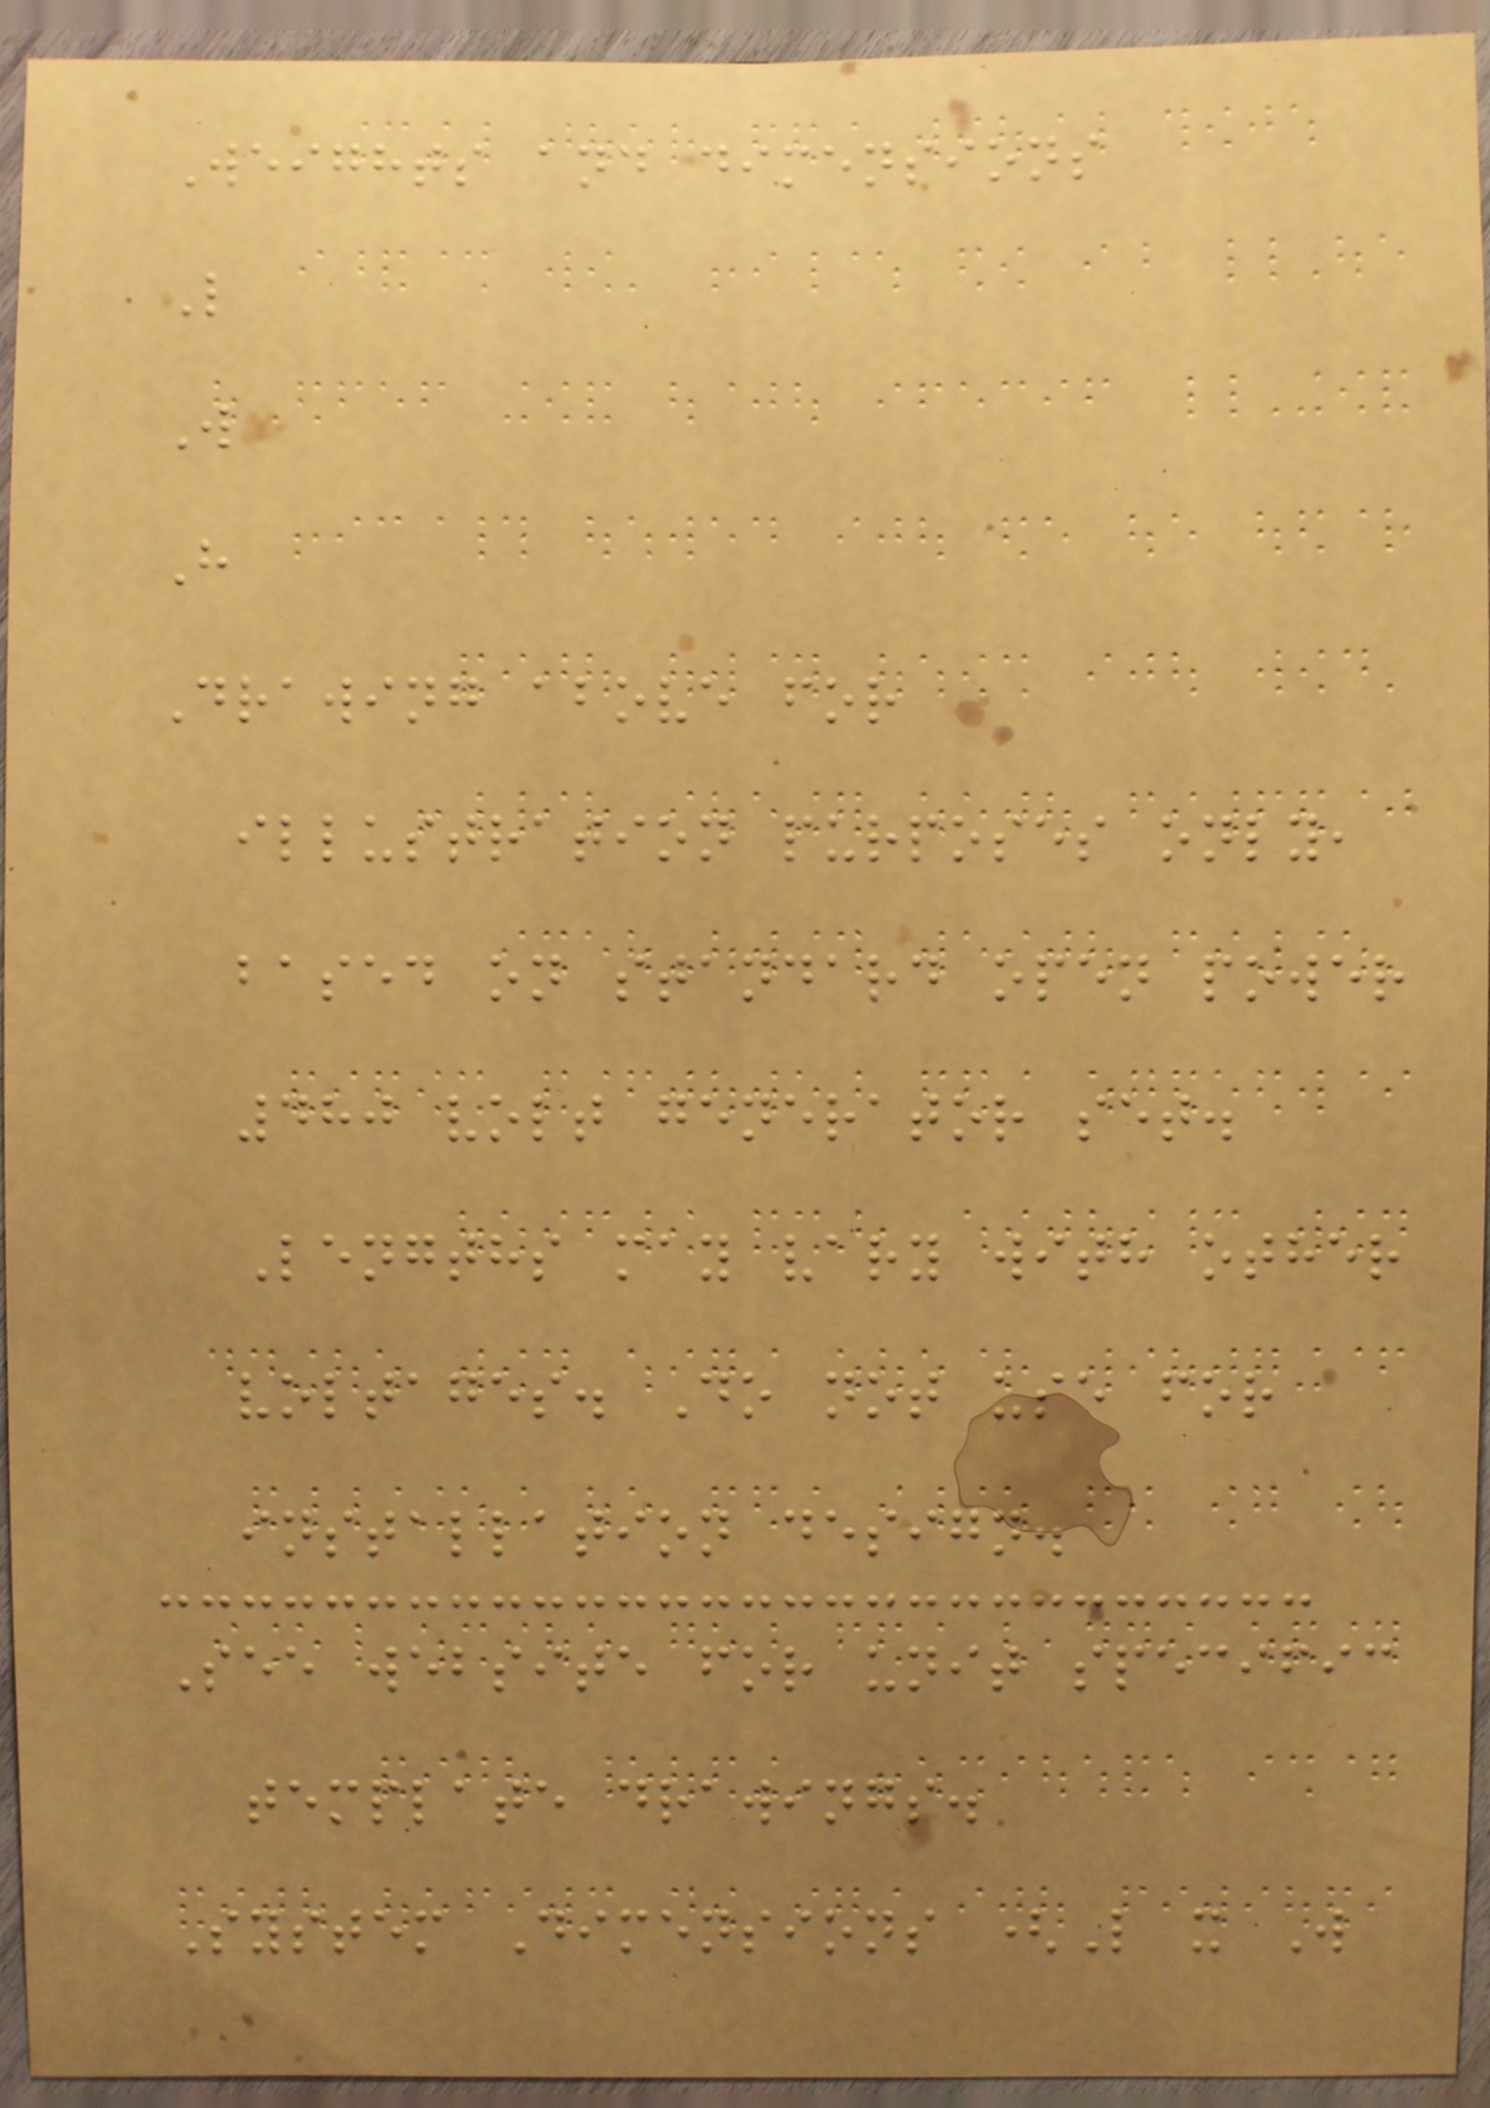Weights and dimensions
L
W
H
Drawing above for
illustration purposes only,
based on standard open power
480 volt generator set.
Lengths may vary with other
voltages. Do not use for
installation design.
See website for unit specific
template drawings.
System Dimensions (L x W
